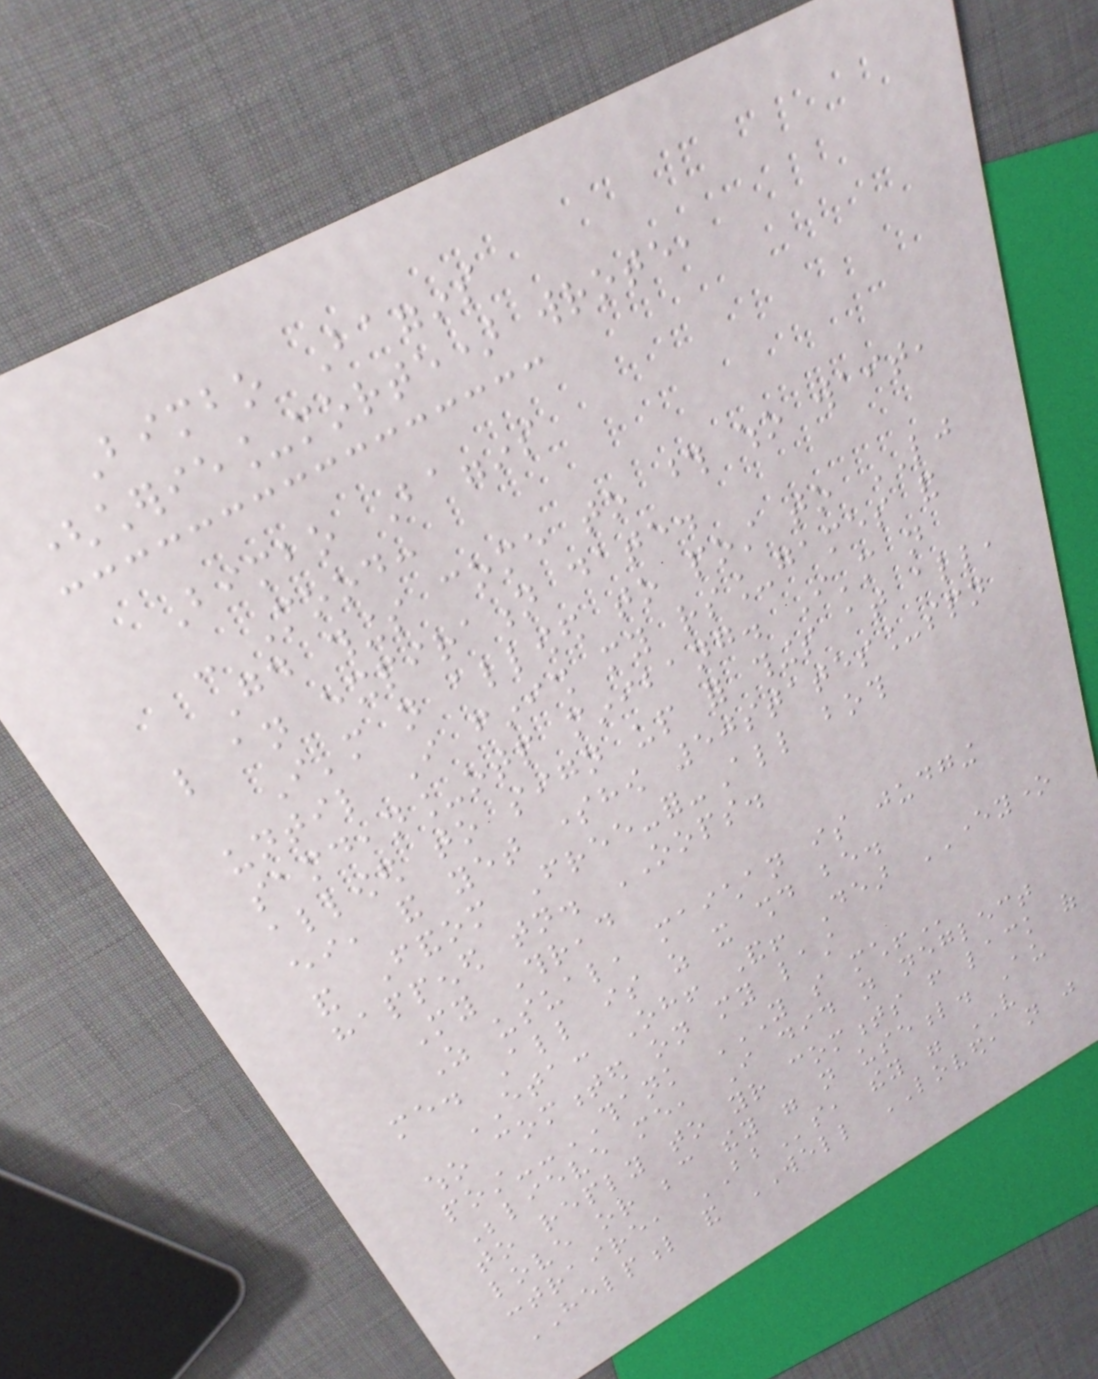Bimbo Baggins
(cherie_morte) wrote,
Bimbo Baggins
- Mood:
Good things come to those who wait,
like an expiration date.
I'm not allowed to post to LJ
until I finish my rs_games and
samdean_otp minibang. I'm not
allowed to sign up for things at all,
either, and yet somehow 50states_spn
and Fandom Free-for-All both
happened tonight. OOPS.
My Thread
As usual, maichan is judging
me. All is as it should be.
ETA: Oh! And! Dear EVERYONE
who commented on my last
post--THANK YOU SO MUCH!
Believe me, I did not neglect
to reply to your comments from lack of
love or because they were not useful. Au
contraire, BBs, they were VERY
HELPFUL and WELL LOVED, not just
